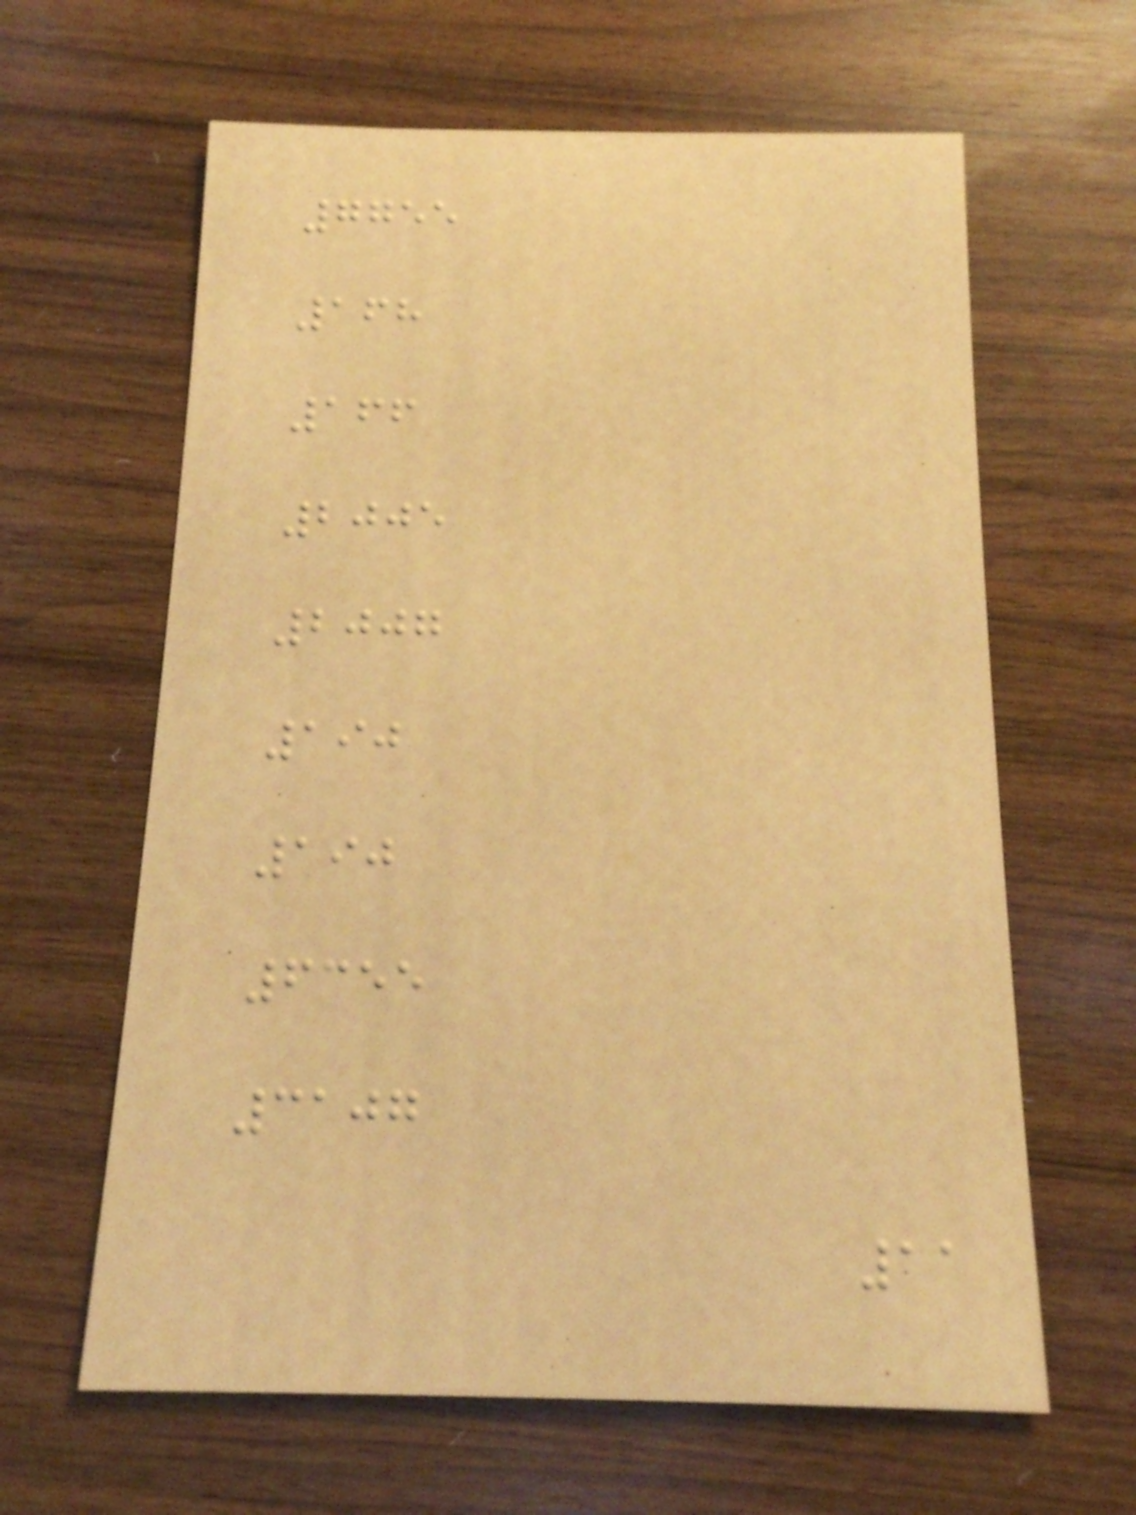7755
168
166
2005
2007
190
190
6355
3107
11
